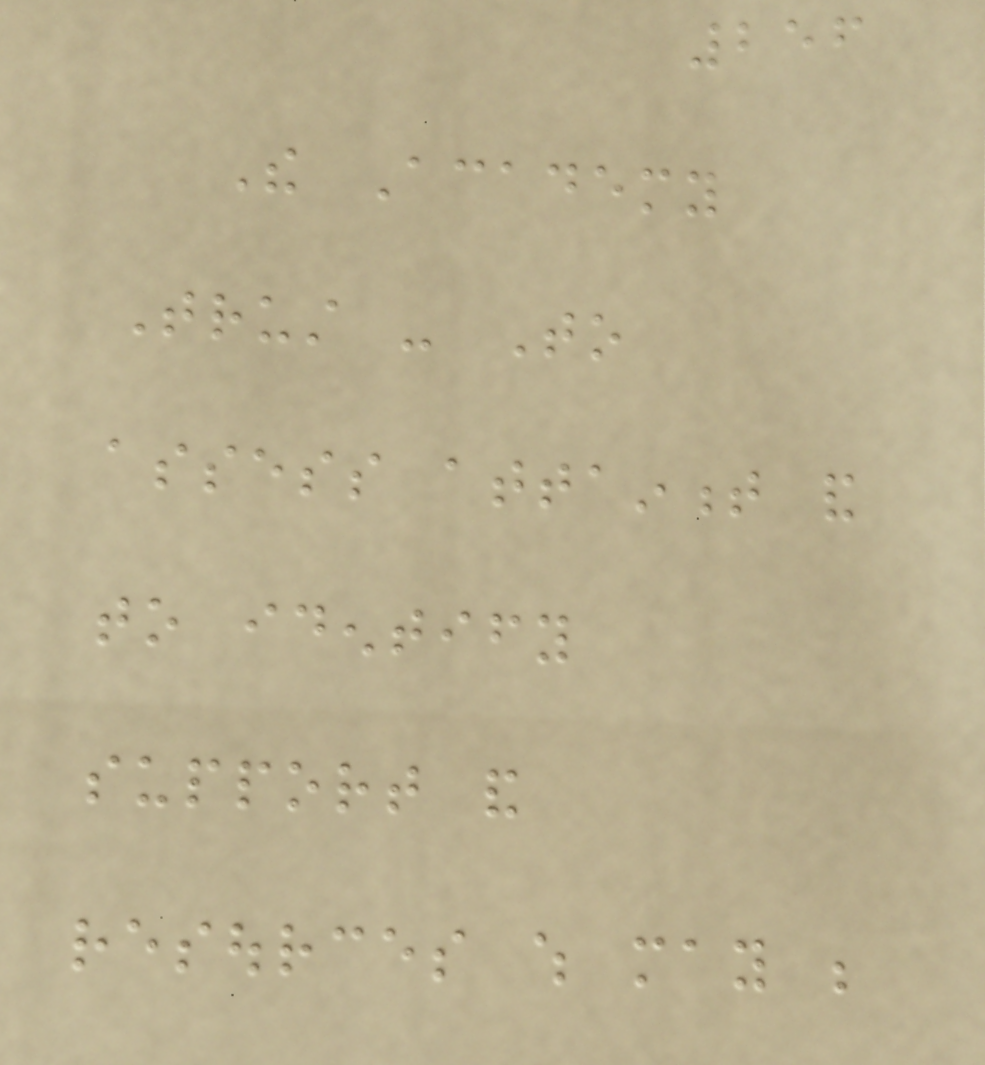256
The Academy
Trust - To
assess attainment and
to identify
support and
resources which may be
